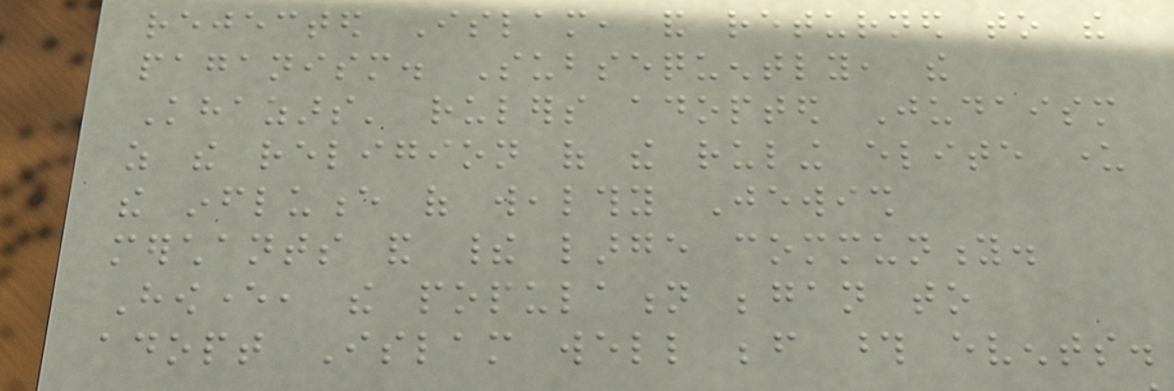rejected Islam, and returned to the
paganism. Subsequently, the
Khazars' rulers adopted Judaism
as the religion of the ruling elite under
the influence of wealthy Jewish
merchants and their large community.
However, the population began to
adopt Islam well before those events.
